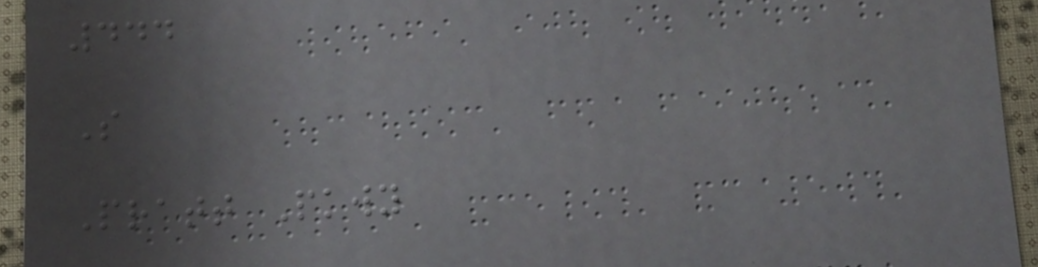444
S
Pratt Pkwy
